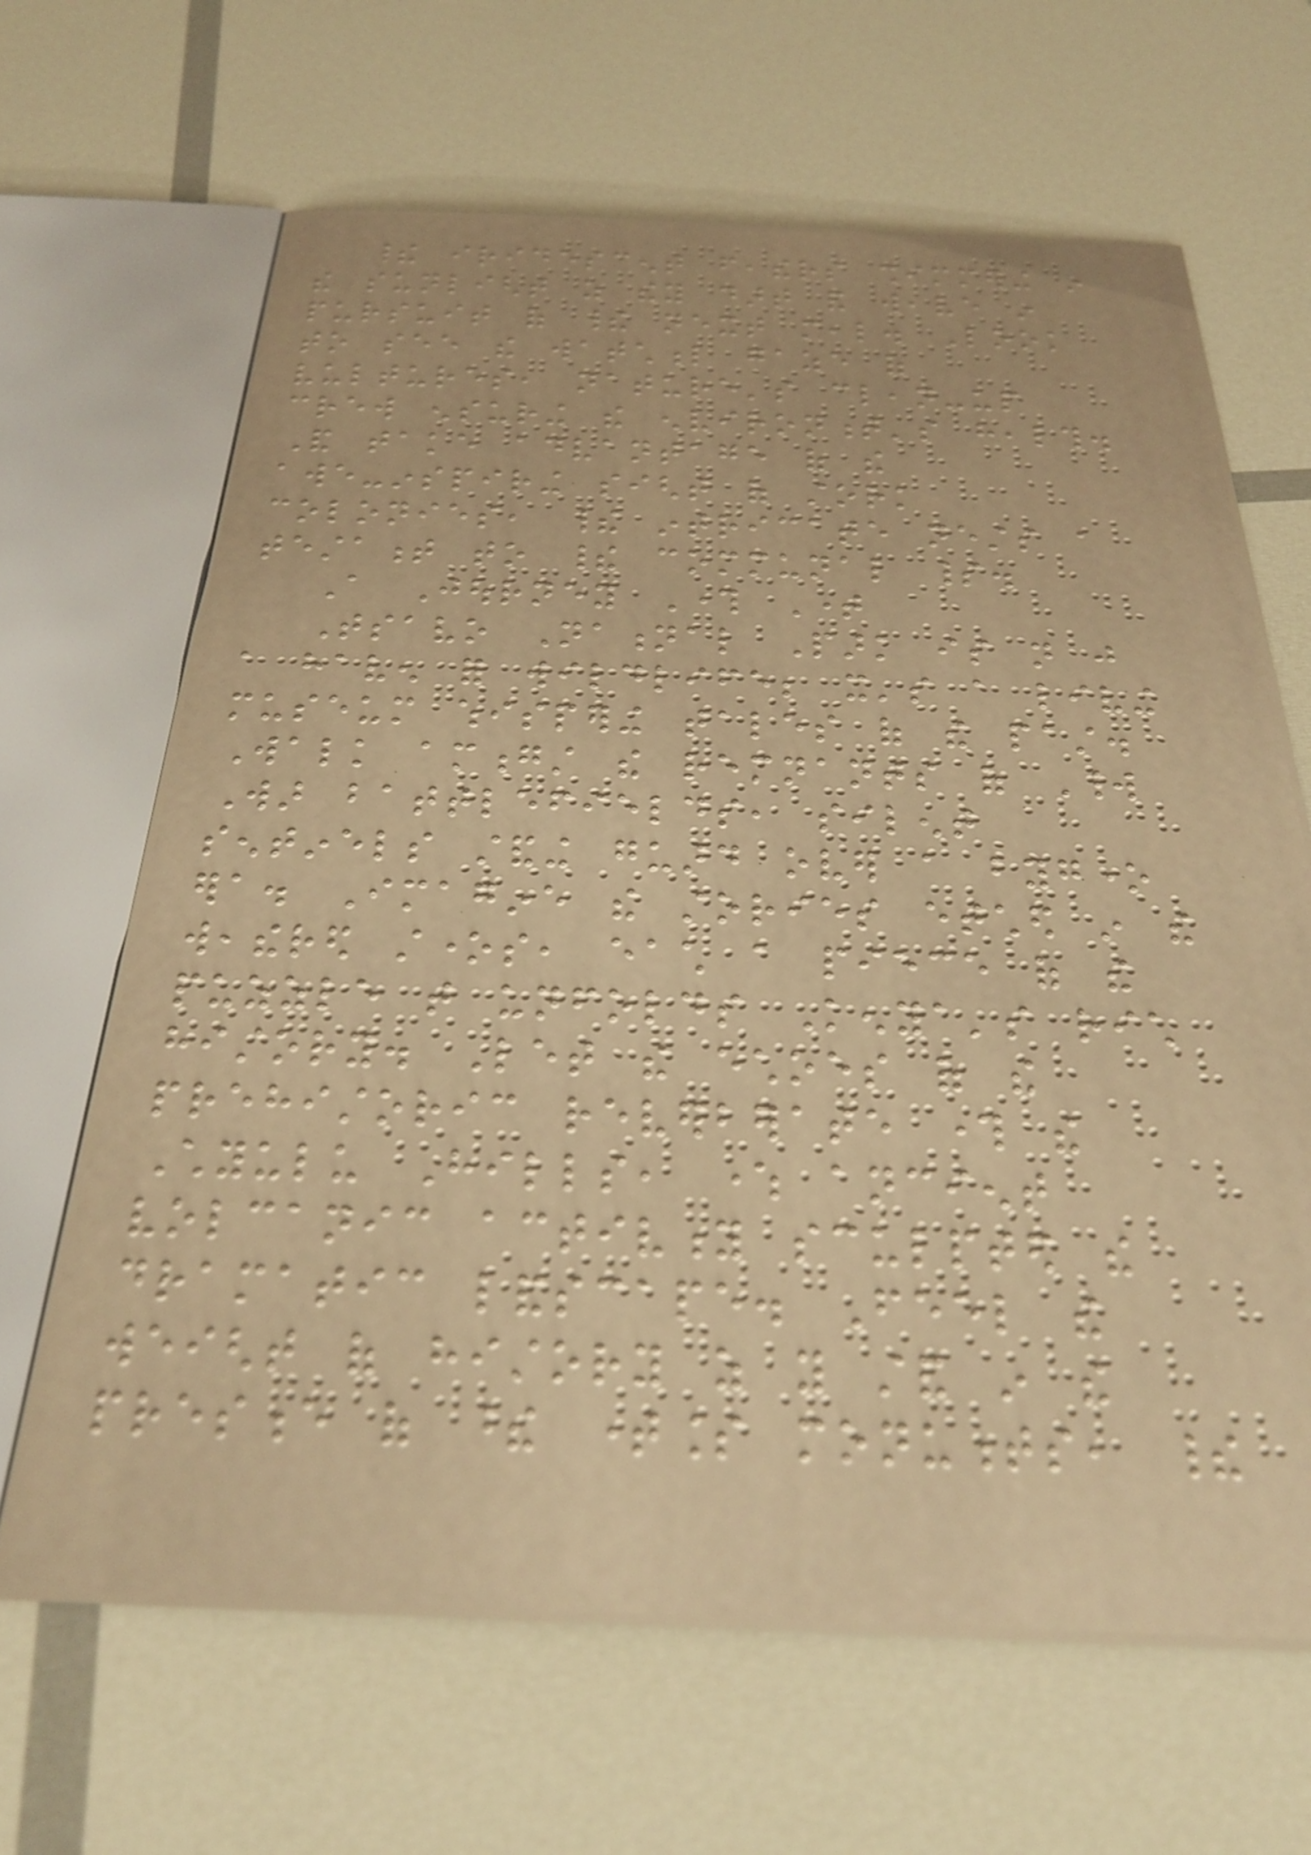their iridescent feathers shimmering in
the sunlight as they dart and weave in
pursuit of their next meal. Look
to see the watchful gaze of
vultures, nature's clean-up
crew ensuring the environment's health.
And take advantage of the
awe-inspiring sight of stork
colonies, their intricate nests a
testament to their communal spirit.
A Journey Through Time
Tsavo National Park is not just
a haven for wildlife; it's a living
museum whispering tales of the past.
Walk amongst the remnants of World
War battlefields, silent
sentinels standing guard over a bygone
era. Imagine the stories etched in the
weathered stones, each a piece of the
puzzle that unfolds Kenya's rich
history. Let the echoes of the
prehistoric reverberate through the
Chyulu Hills, where ancient
volcanic activity sculpted the
dramatic landscape. Feel the
weight of history as you stand in the
presence of these timeless monuments, their
